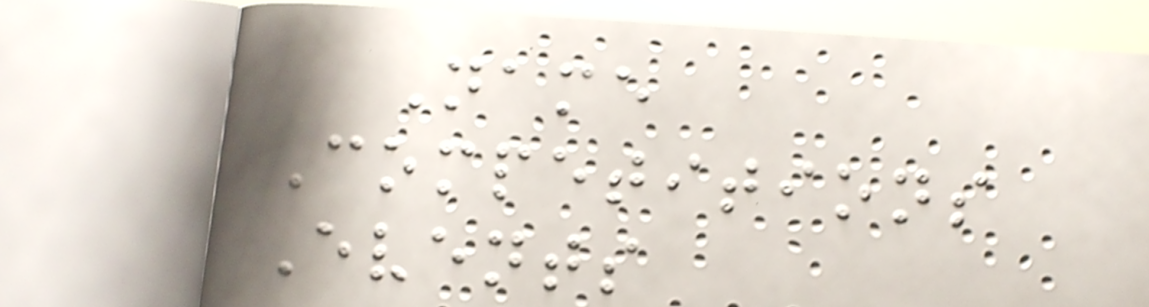Name
Competitions
Events
